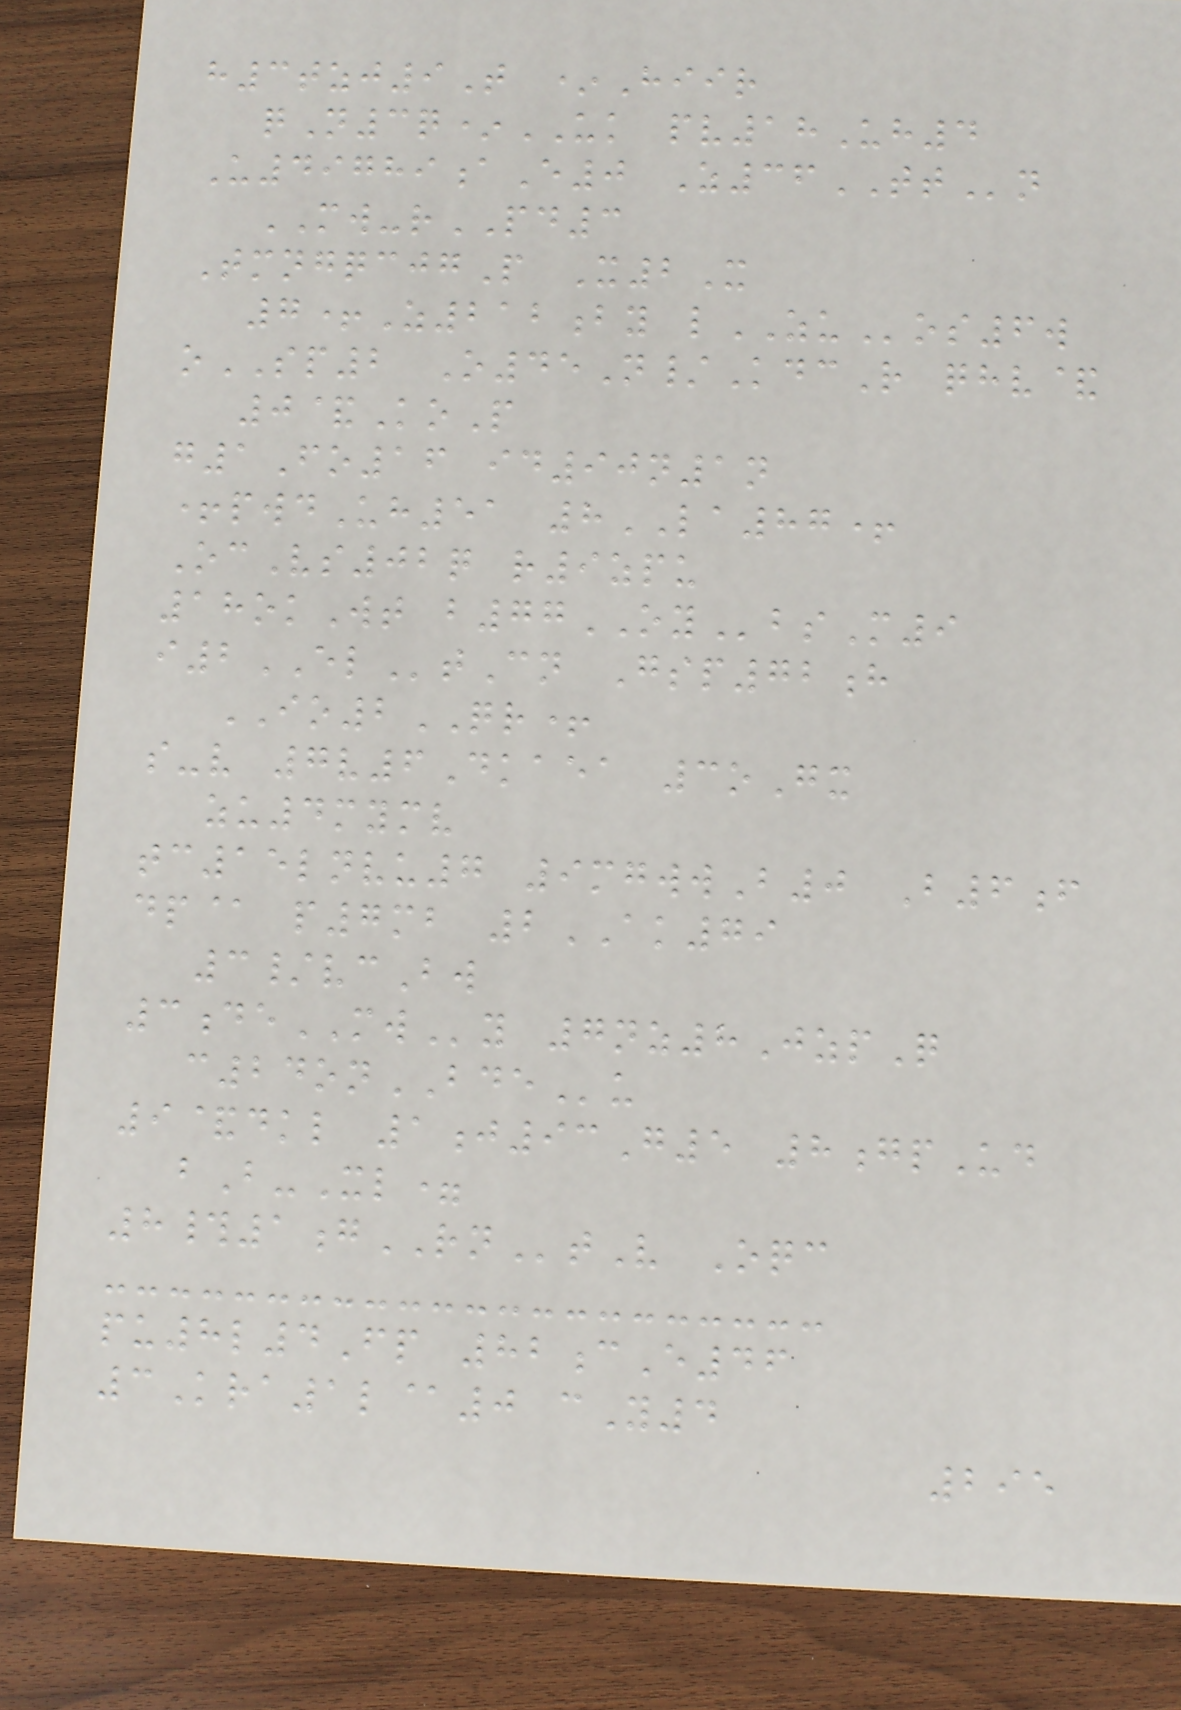h3tzj9T *Hiir
qN3q*UK pv18Uh4
U49789aE0 Z36TTn
MW-rPD3
TmngqcjgP X2X
7+Z212by lZUos6w
oSP2 O45N/KdcR qhv&
0&KoP
g1Fo16 id90n1n
+pwdUh51 8LA87+
OcVs02q r9zpu
18okWt b77OYbsM9
i2ELtCn Gsp72h
IO2QR+
s-v 7v6Dkaea 3oGx
zu4mymv
tc15lnvu7 9mgwwB0 B6f
dp@ p7mb 2AK79
3/vcBw
3deMWy 7nz8JzpQ
c24onBDEu
9&dkl 1j93G5 8gpUd
bB-Xl=
8#1gRNtV Oqc
pu8l4Fp 82cE46
3Kra1l@0 cY4
295
